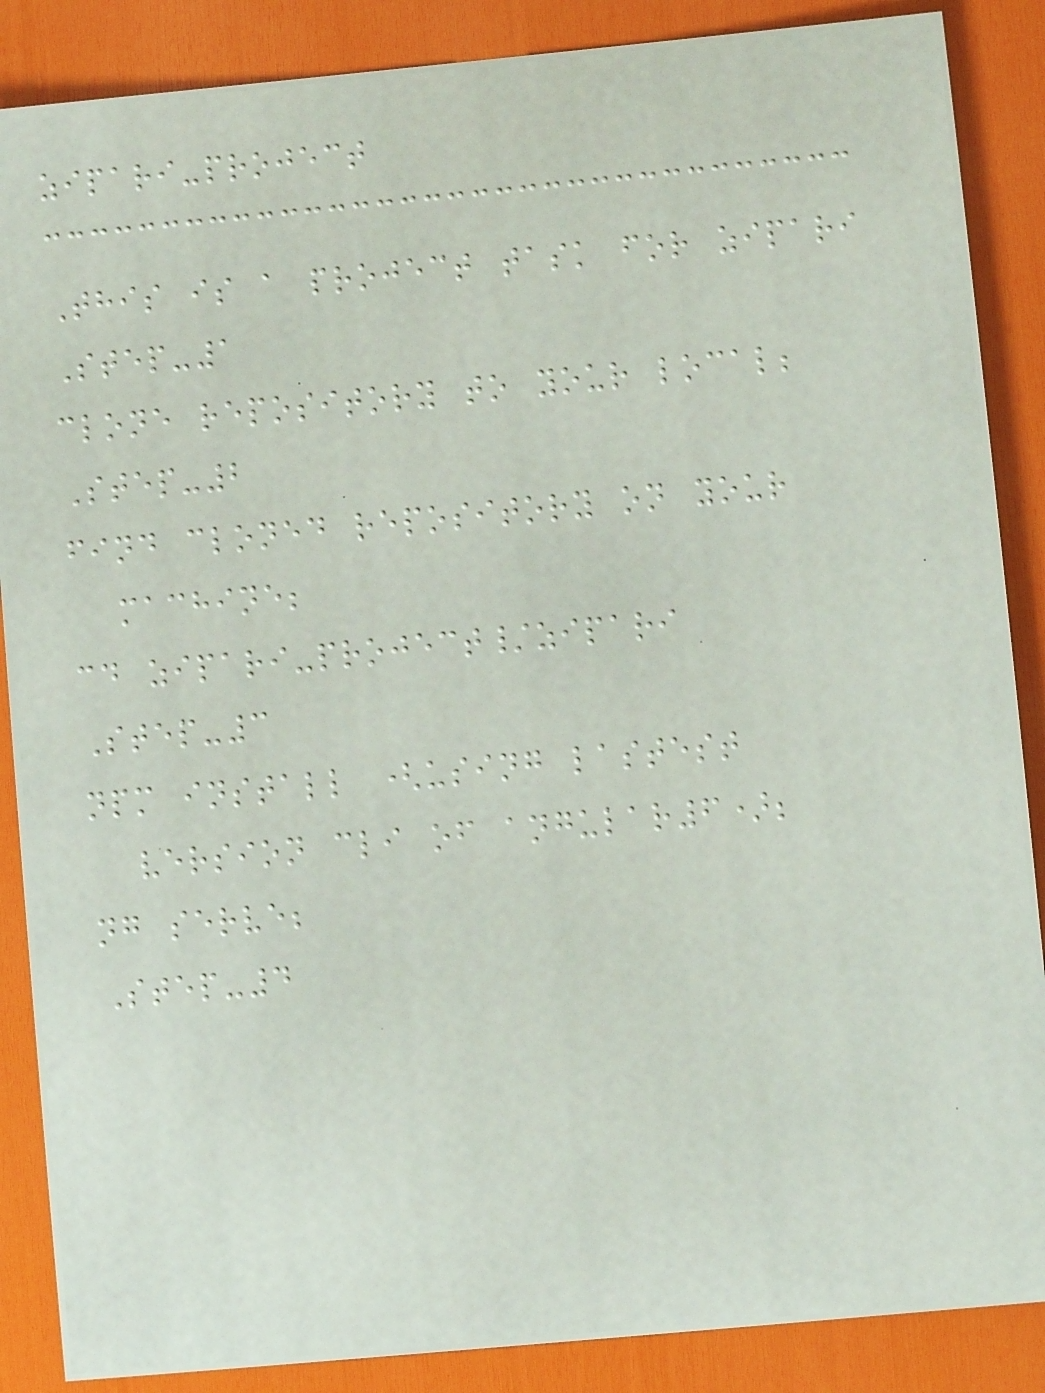zipari-project
This is a project task for zipari
Step-1
clone repository to your local;
Step-2
find cloned repository on your
machine;
cd zipari-project/zipari
Step-3
npm install (using lastest
version cli of angular6);
ng serve;
Step-4
